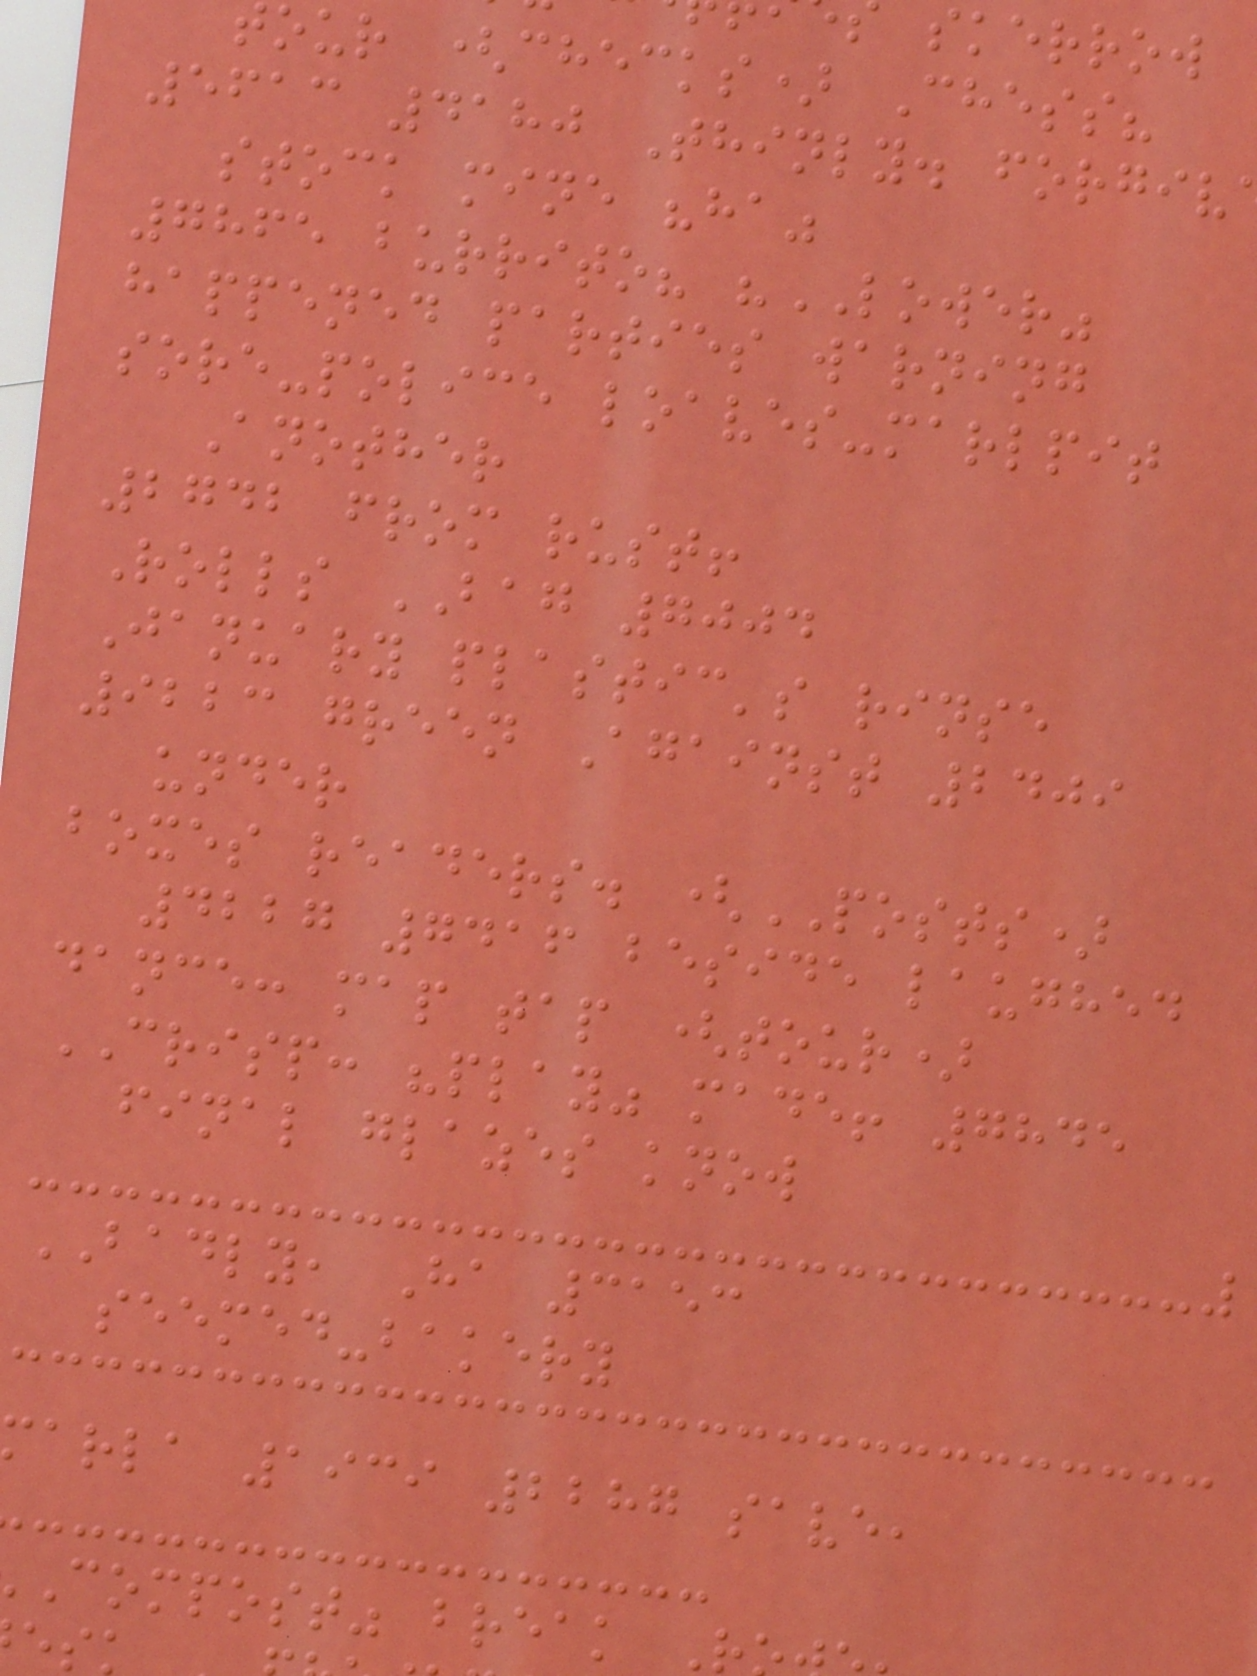skerrow
our (checks) Chess?
5613 4180 Thinly. forgiv
stock mine "ha"
7865 burrito? "LOWER"
happened parties warning
sore-police loaves-marlpit
Another
2742 from rust!
Rolls BAG 7004
January plastic's rinse
9223 green Against 2409
under
boxes readers. (POSTS)
4227 7416 beside laughed
dance: map tap (tour)
CRISP: "play" made! 7845
final glazes know
BADLY, Ha 3153
seemed-bakery
arla 1939 2287 save,
Compost" break
